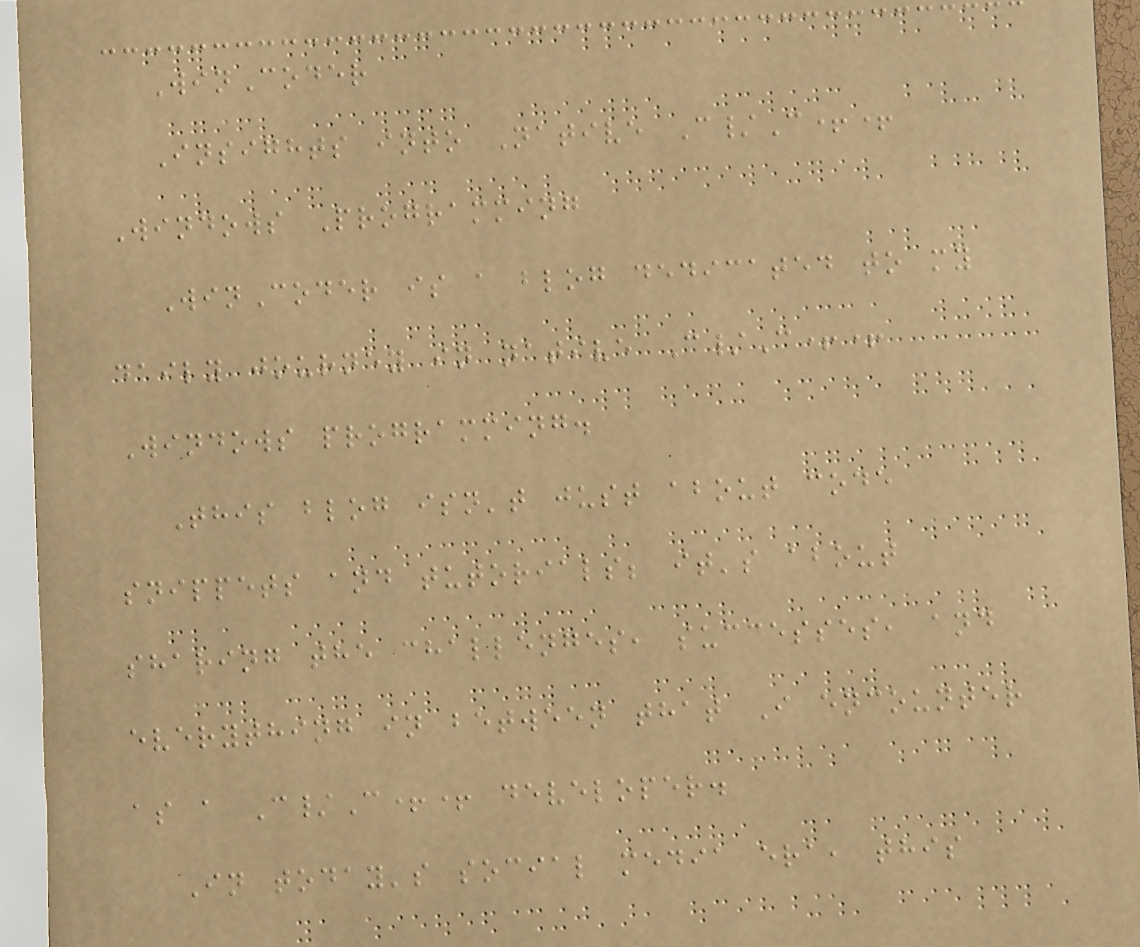WinCoder
Insights into Native C/C++
Windows Programming
WinCoder is a blog dedicated to my
daily journey in native C/C++
Windows programming.
This blog isn't just about code
snippets and tutorials; it's about
sharing the challenges, successes, and
everything in between that I encounter
as a C/C++ developer.
In today's social media era, this
